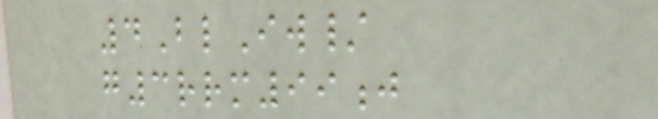4BlIw/
g3rrm99j
